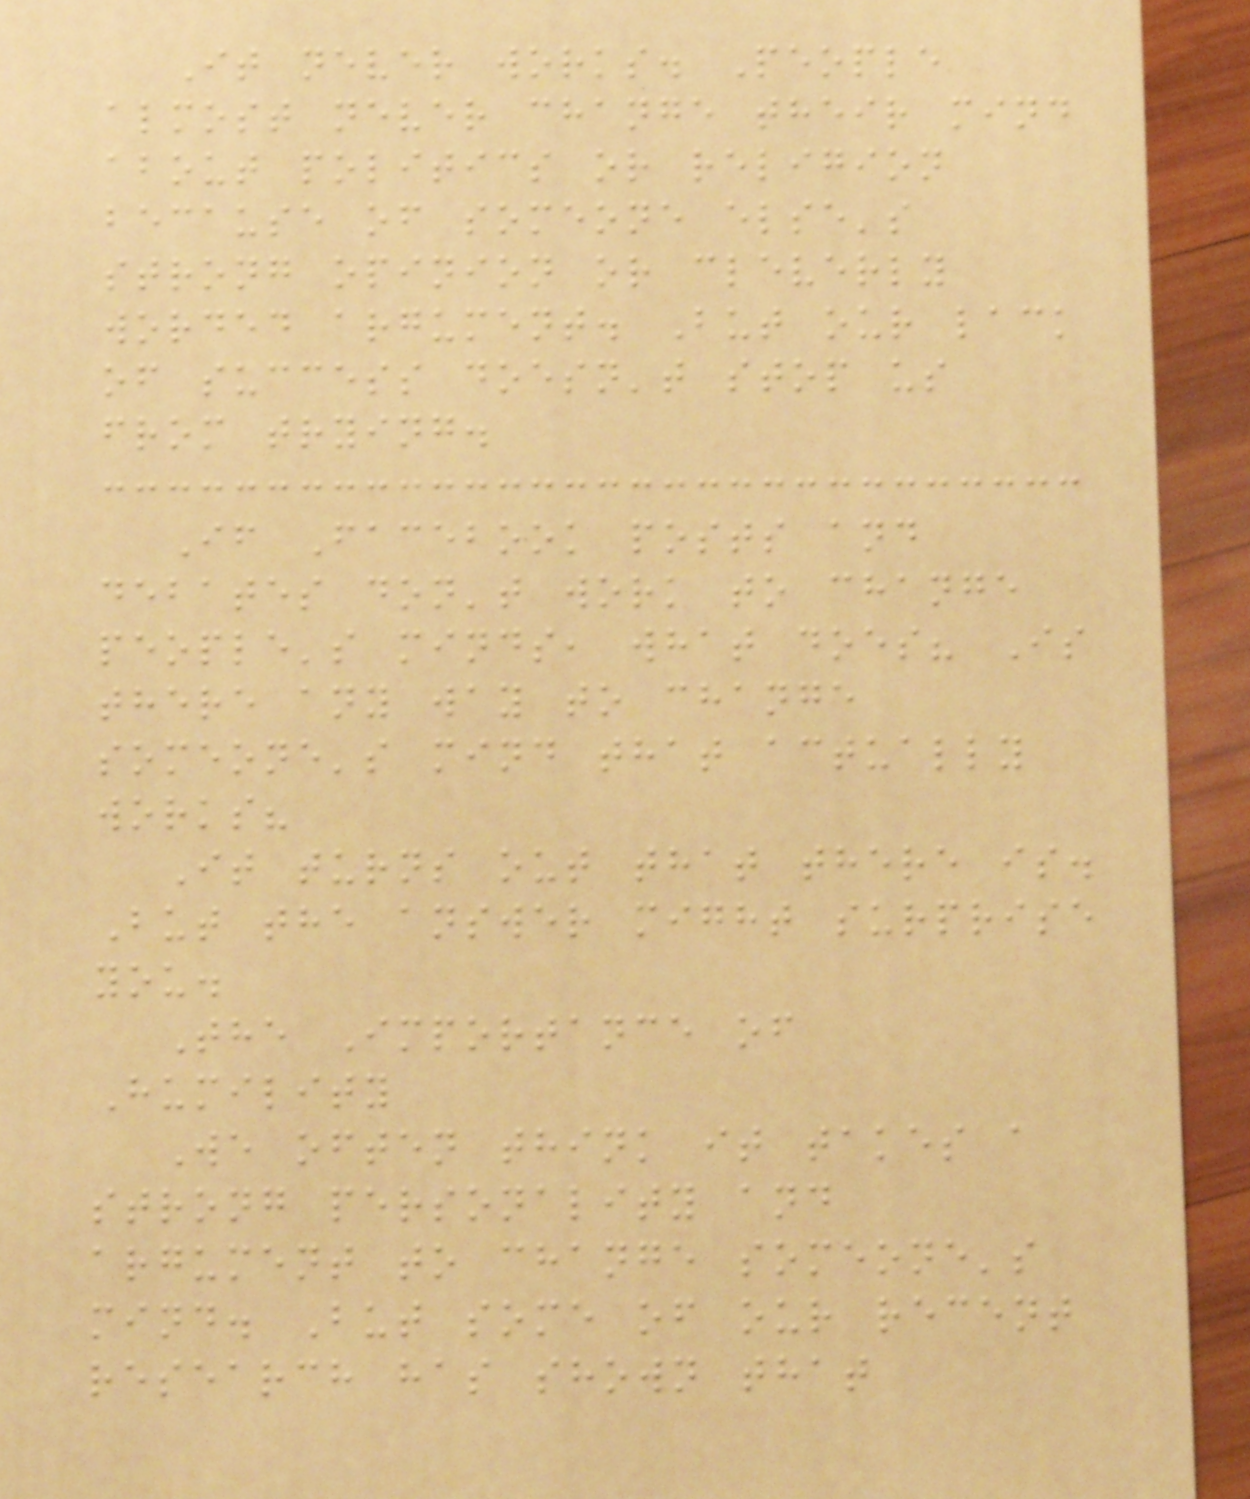It never works. People
almost never change their mind
about politics or religion
because of someone else's
strong opinion or cleverly
worded argument. But our lack
of success doesn't stop us
from trying.
If Facebook posts and
debates don't work to change
people's minds, what does? Is
there any way to change
someone's mind that actually
works?
It turns out that there is.
But the answer might surprise
you.
The Importance of
Humility
We often think it takes a
strong personality and
argument to change someone's
mind. But some of our recent
research has shown that
